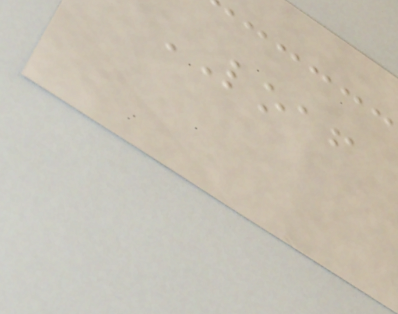LOAF
